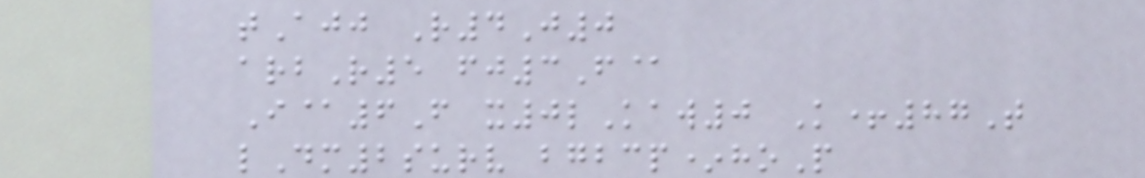tAjj R4J0
arbR5 fj3F@
I@6F x0lKaw0 K+87T
lDm2surv bgbcp*hoP
